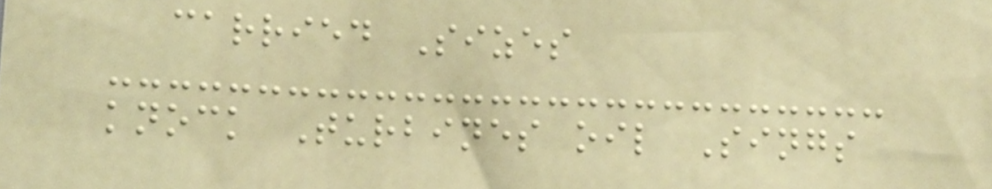carried Sizes
knock Turbines oil Sings
